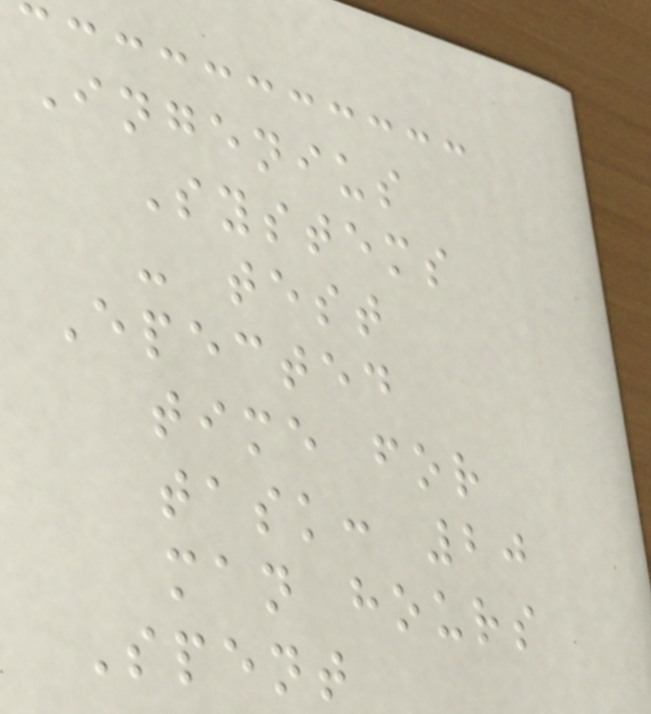Ingenius
Systems
- test
Epected
time for
task: 20
man hours
Spent
